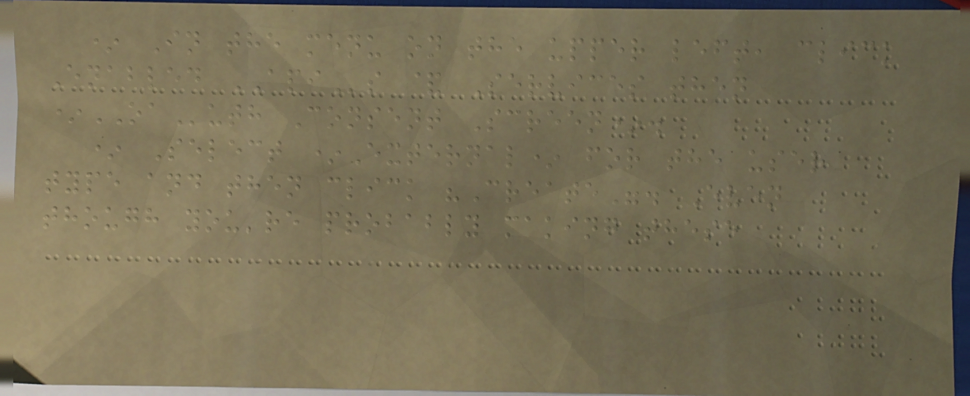* In the menu on the upper left, click
Enabled APIs & Services then
*OAuth Consent Screen*.
* Select *External* for the user
type and then click "Create". Even
though you're probably making these
